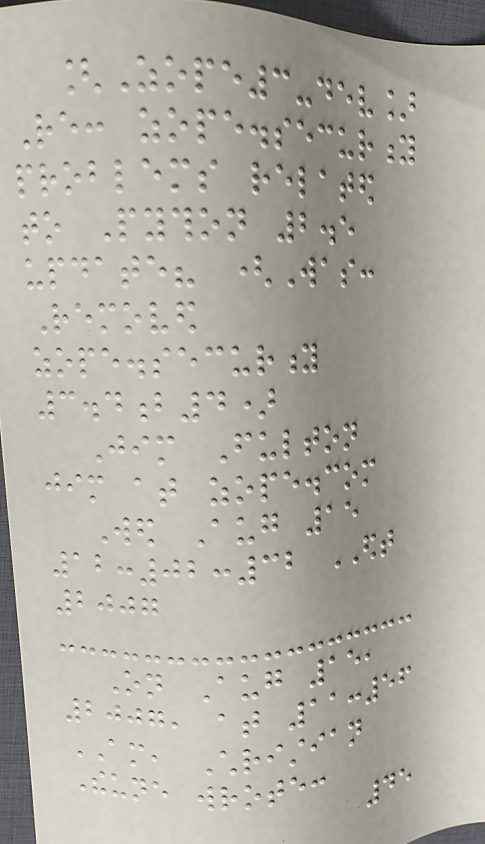[Zope3-dev]
Re: zope.security
problems related
to Python 2.5
update? (Was:
Removed
zope.security
3.4b4)
Jim Fulton
jim at zope.com
Wed Aug 15
12:02:32 EDT
2007
On Aug 15,
2007, at 11:56
AM, Christian
Theune wrote:
45
